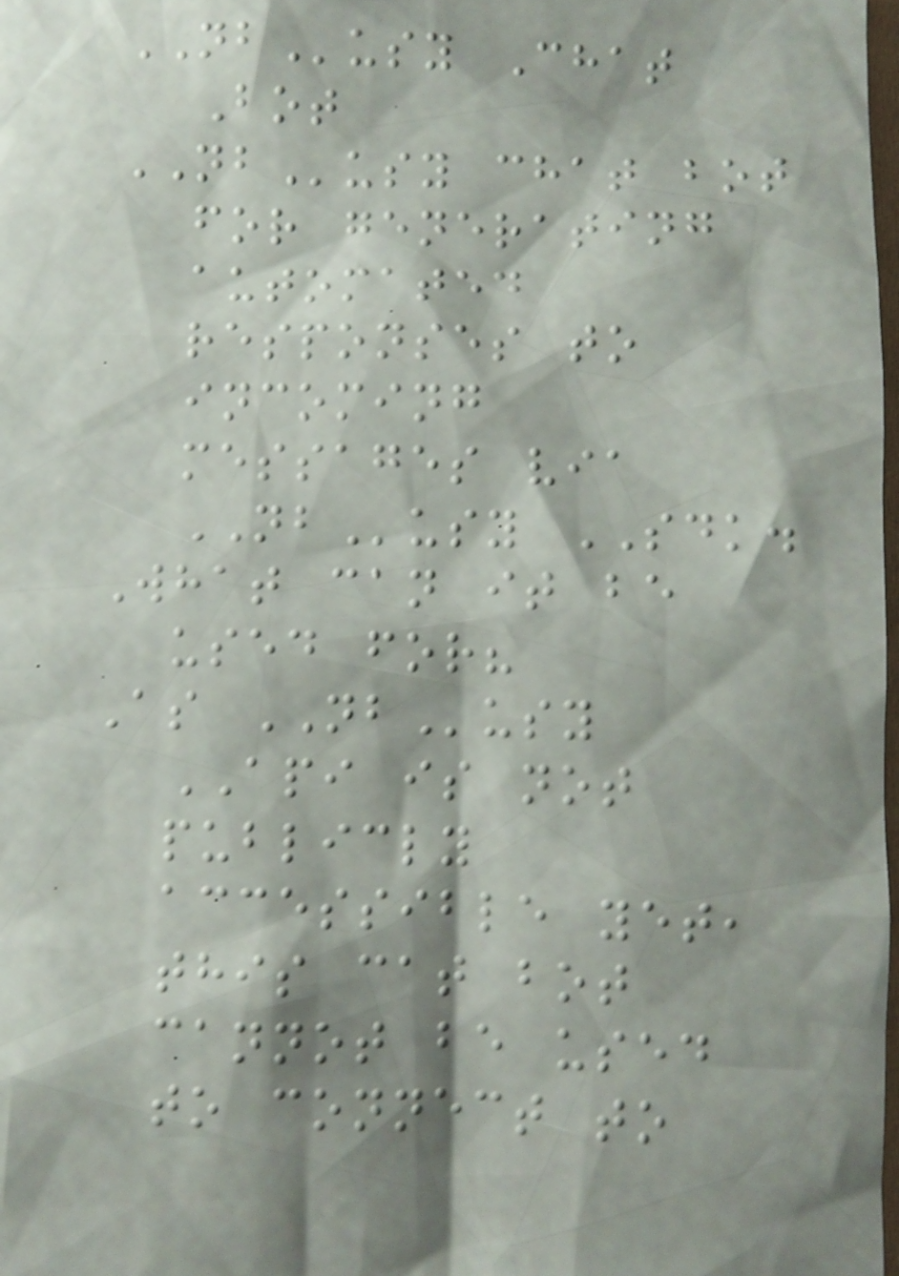NBusy Chat
Bot
NBusy chat bot
for generating
automated
responses to
incoming
messages via
NBusy SDK.
What can it be
used for?
As NBusy
API is not
publicly
accessible yet,
this cat bot
cannot be used
to connect to
